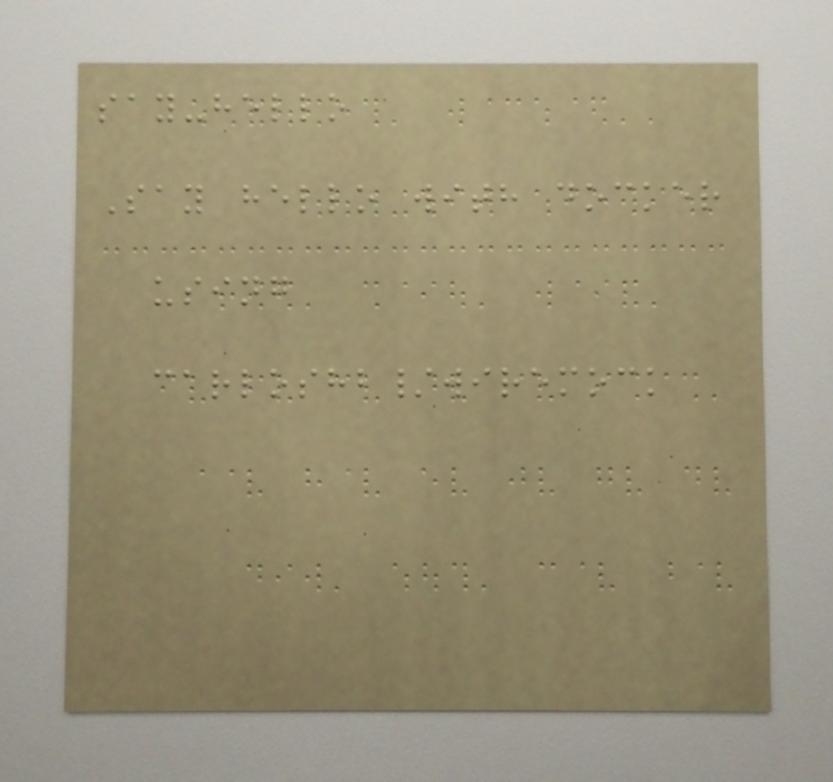say-hello
Say hello with docker
using
carloshb/wiremock
